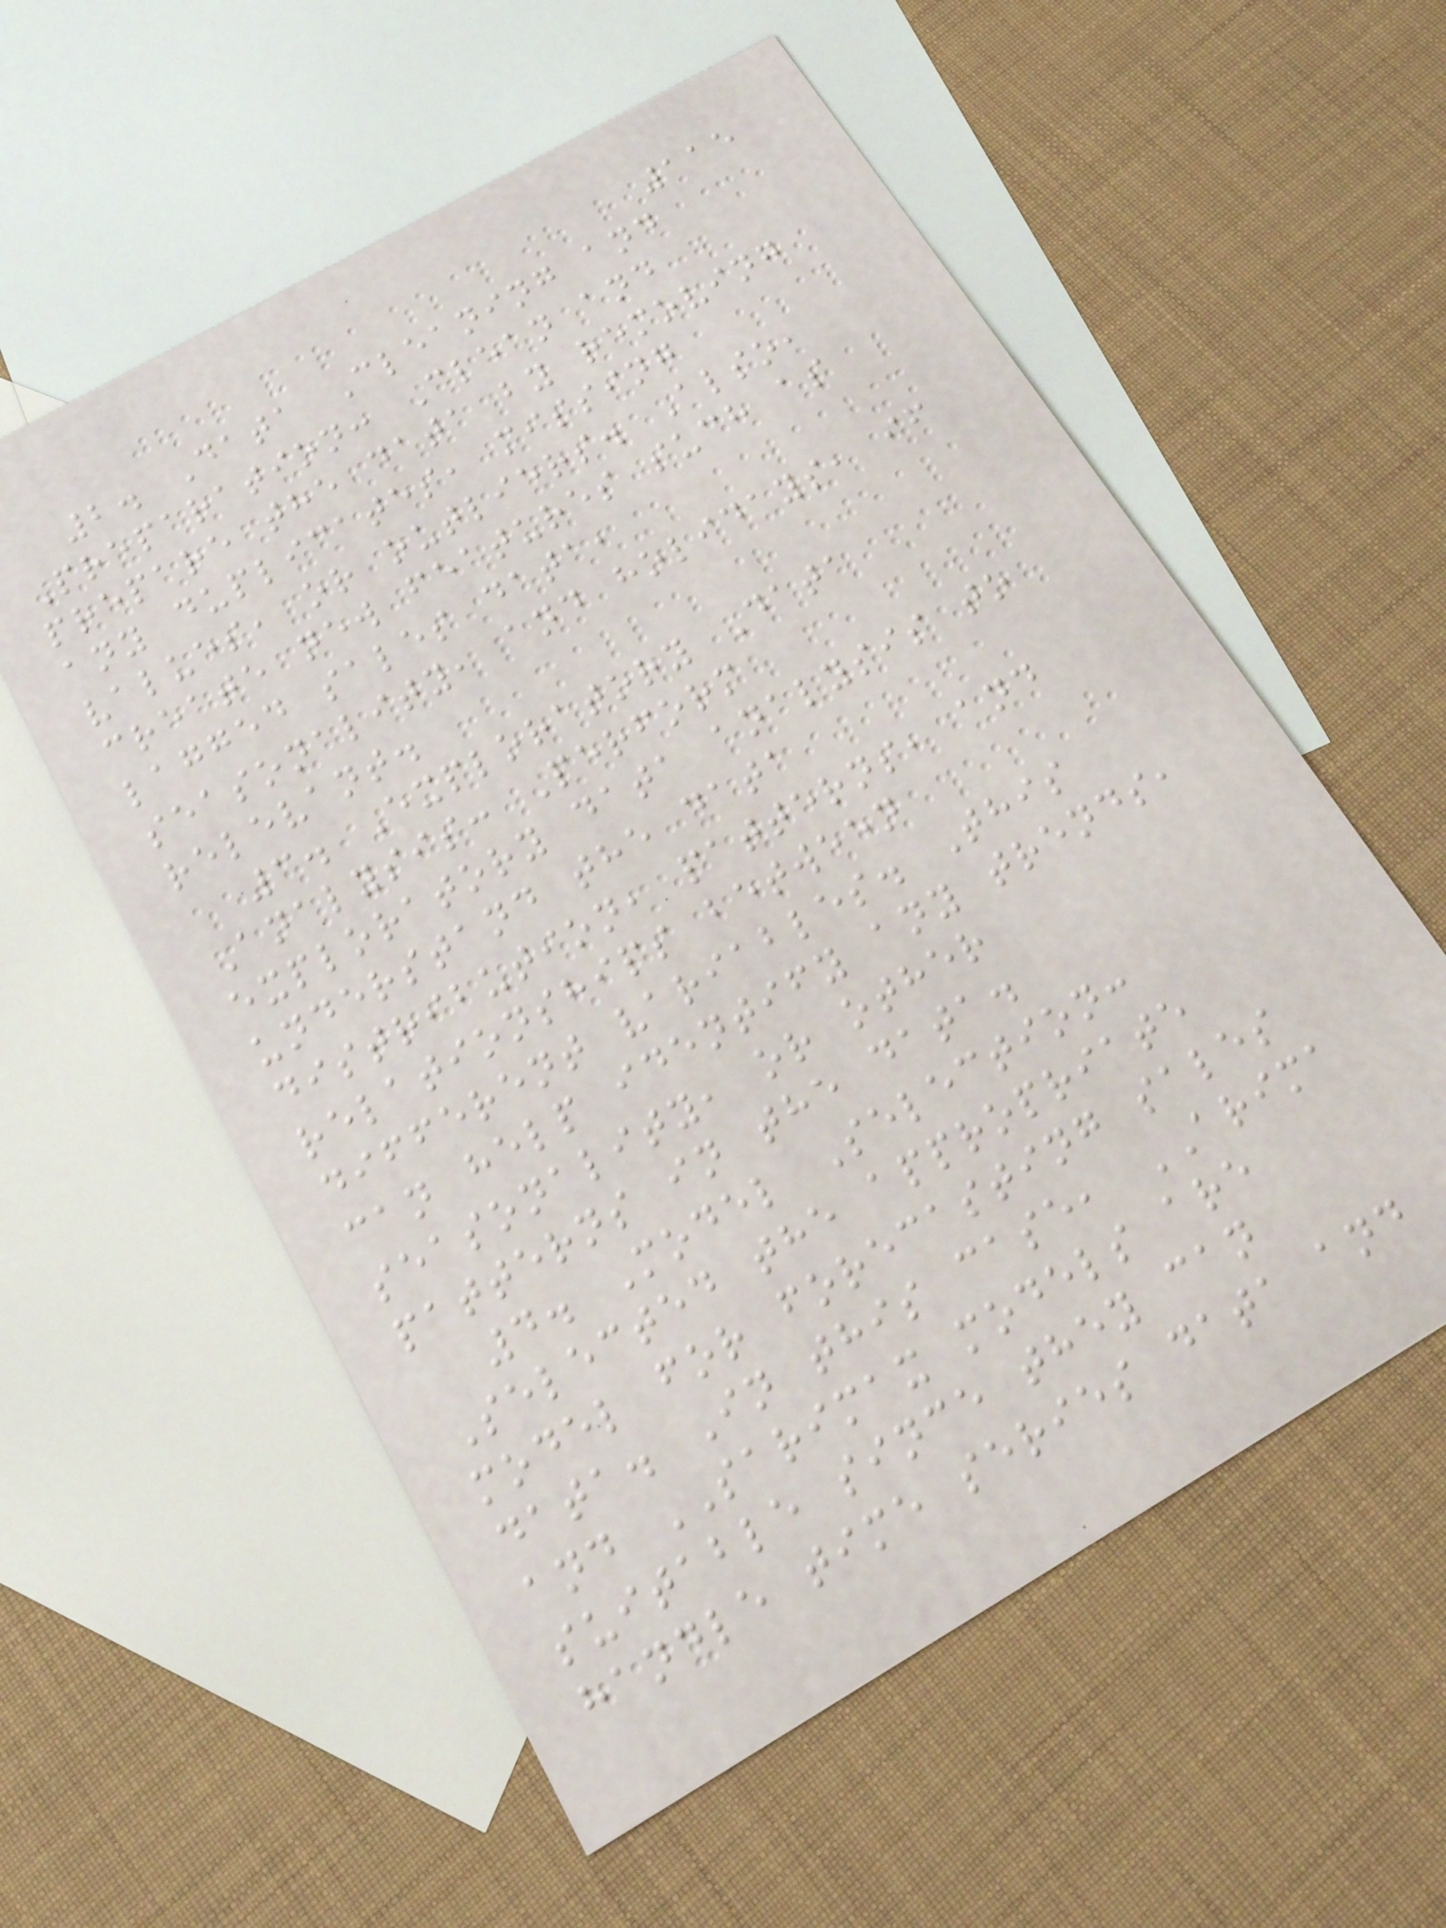115
2. Data Cleaning and
Preparation: Clean and
prepare the data by removing
any duplicates, missing
values, or outliers. Also,
create new features such as
lagged sales data,
seasonality, and holidays, if
relevant.
3. Exploratory Data
Analysis: Perform
exploratory data analysis to
understand the data
distribution, patterns, and
relationships between
different variables. This
can help identify any trends,
seasonality, or other
patterns in the data.
4. Model Selection:
Selected the appropriate
model for forecasting sales
data. In this case, ARIMA
and SARIMAX models are
suitable since they can
handle time series data and
